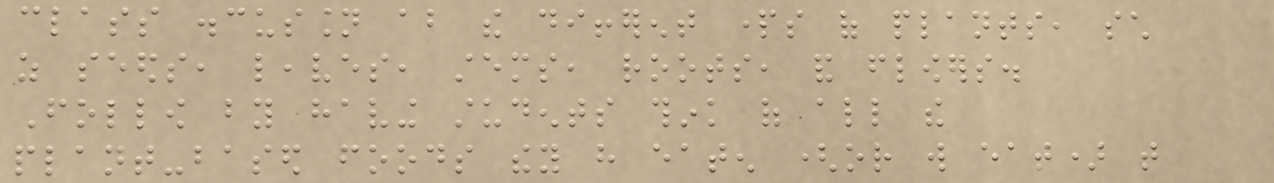class discussion about the different parts of plants, such
as seeds, leaves, stems, roots, and flowers.
Follow by having students think of all the
plant-based foods they have eaten (or will eat) that
